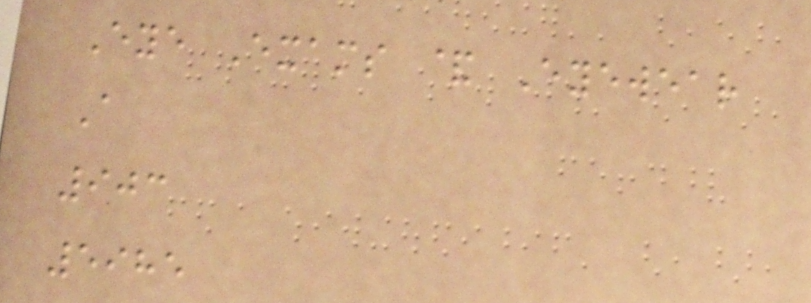Eye Exams & Eyewear
A
903
5985
